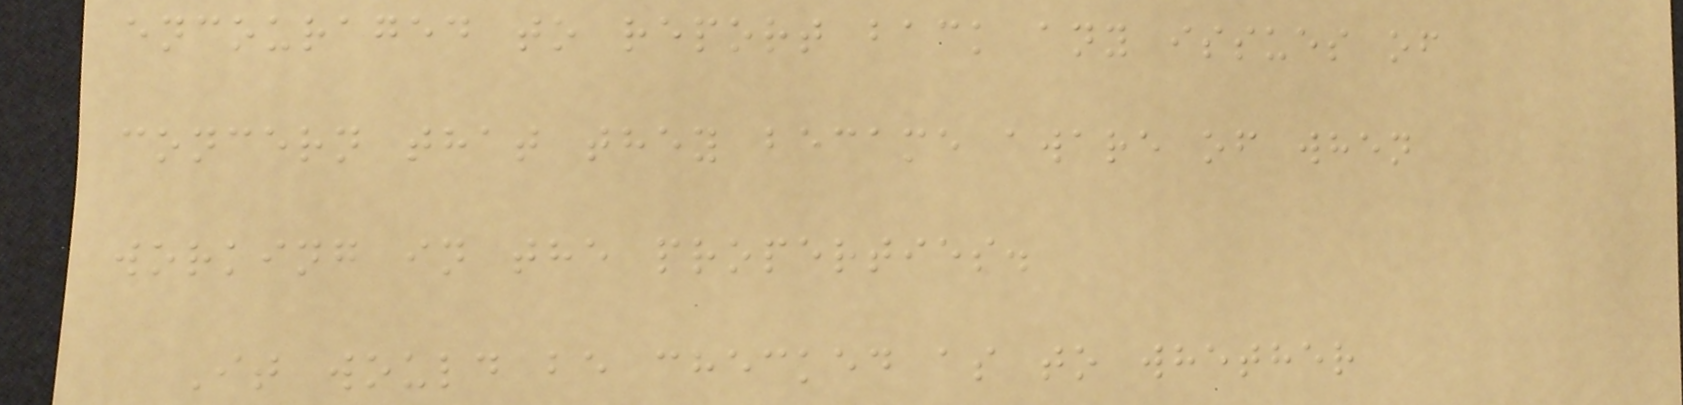encouraged to report back any issues of
concern that they became aware of when
working in the properties.
It would be checked as to whether
